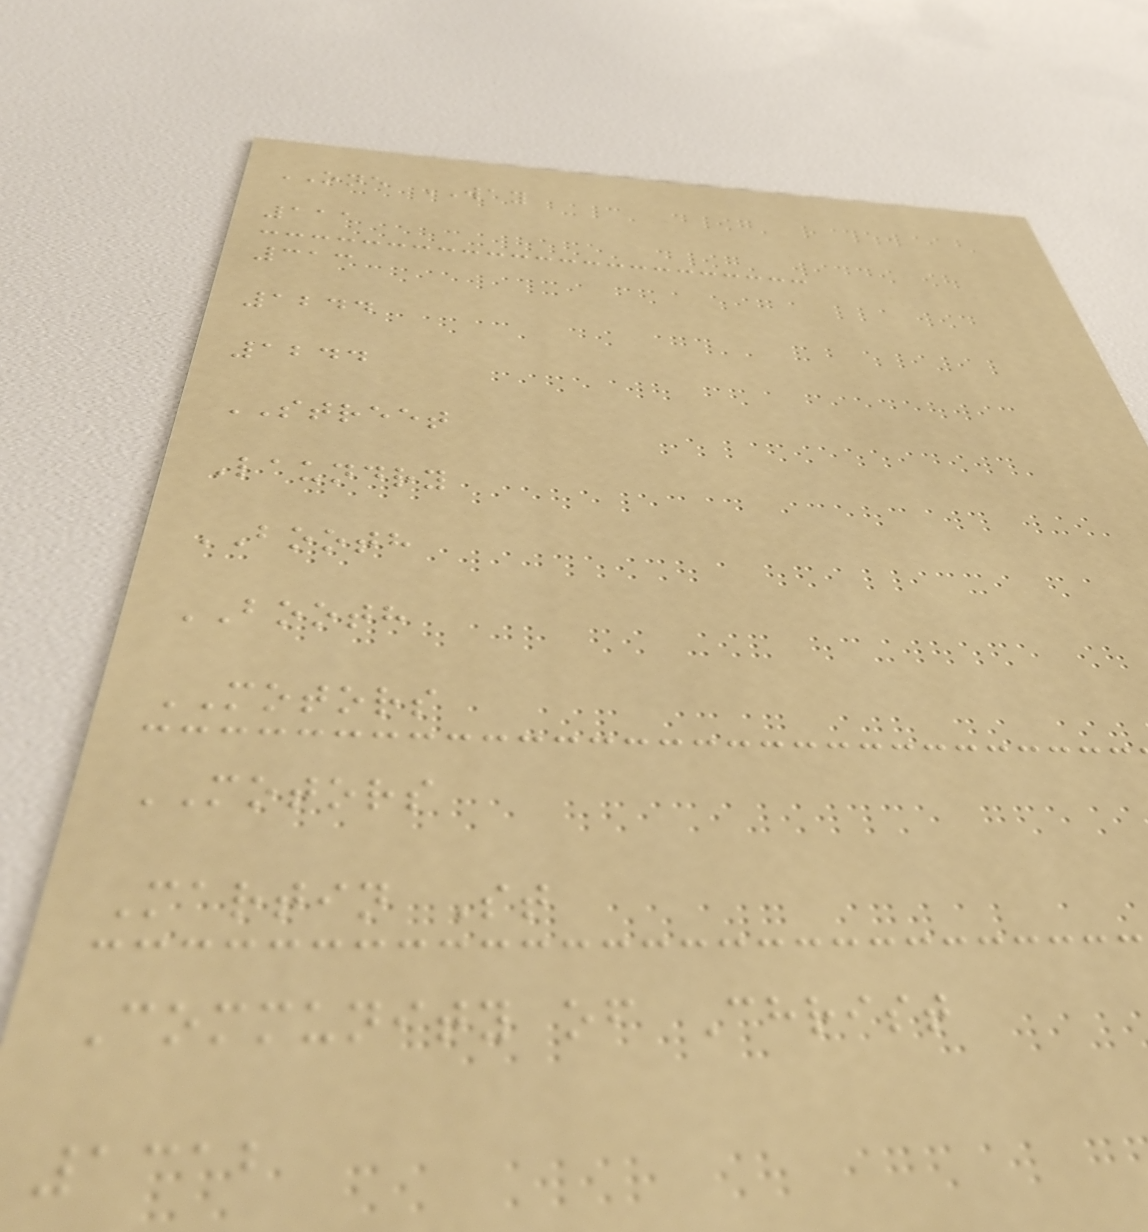ONE WAY
111
313
1244
1244
STREET
Laundry
BOOTH
BOOTH
MOTORS
MOTORS
Martin St
Community of Christ
1312
